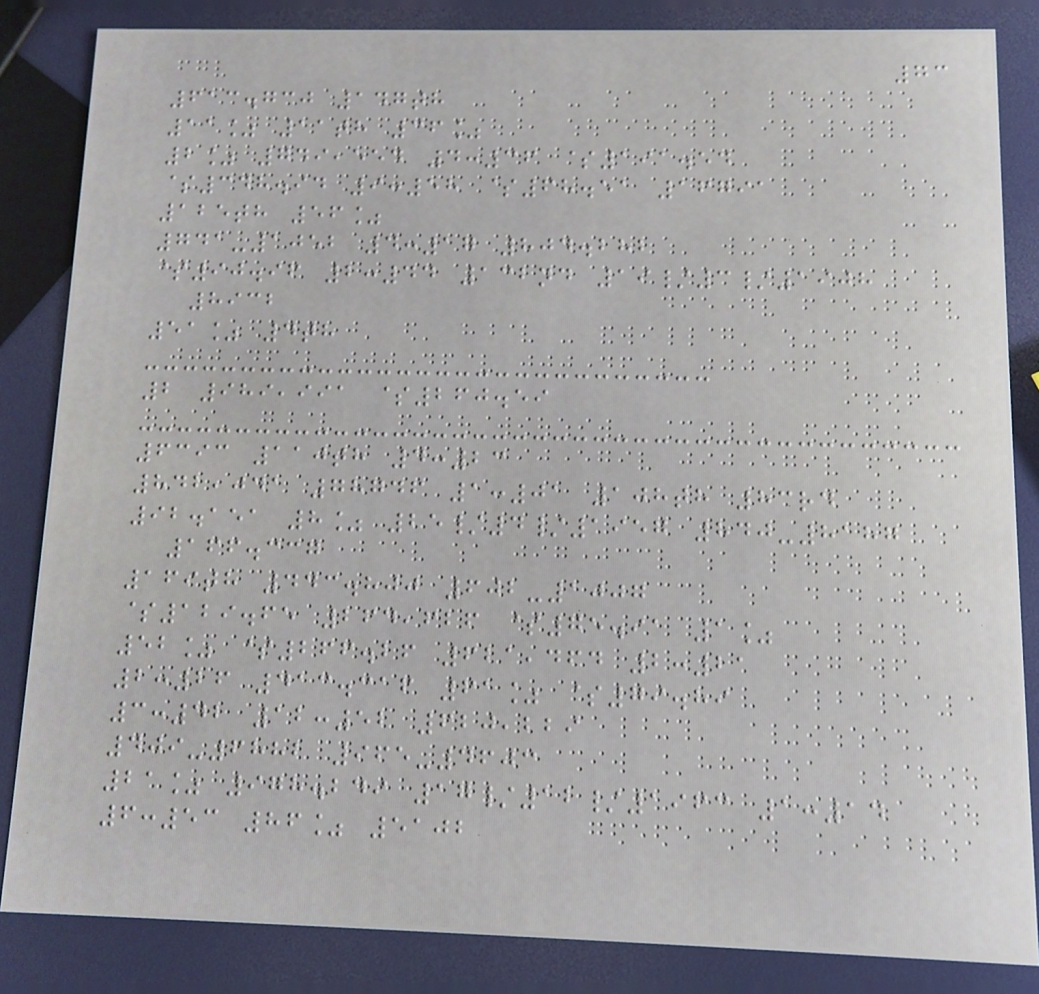73
613.730 147th
11% 11th 36%
2% 749,554 4:36 $191.54
$348.94 9:58 $68.51 16791
125th 56%
741-1052 4:17 804.282
$90.96 2:44 132nd 19/3/1908
8932
51% 4th
2 989,991 $260.59
6393 110th 4:23
842,041 78746 1:01 108th 83rd
92.151 8% 25/4/1957 840-8187
166.337
169th 443.800 602-1007
$129.65 264,626 $75.91 1%
52% $266.26 621,464 2:21
2:26 413.316 61% $79.89
3:42 12:52 620,229
409-6882 965-4603
21% 978.249 17/12/1963 1:14
6:53 86% 5102
